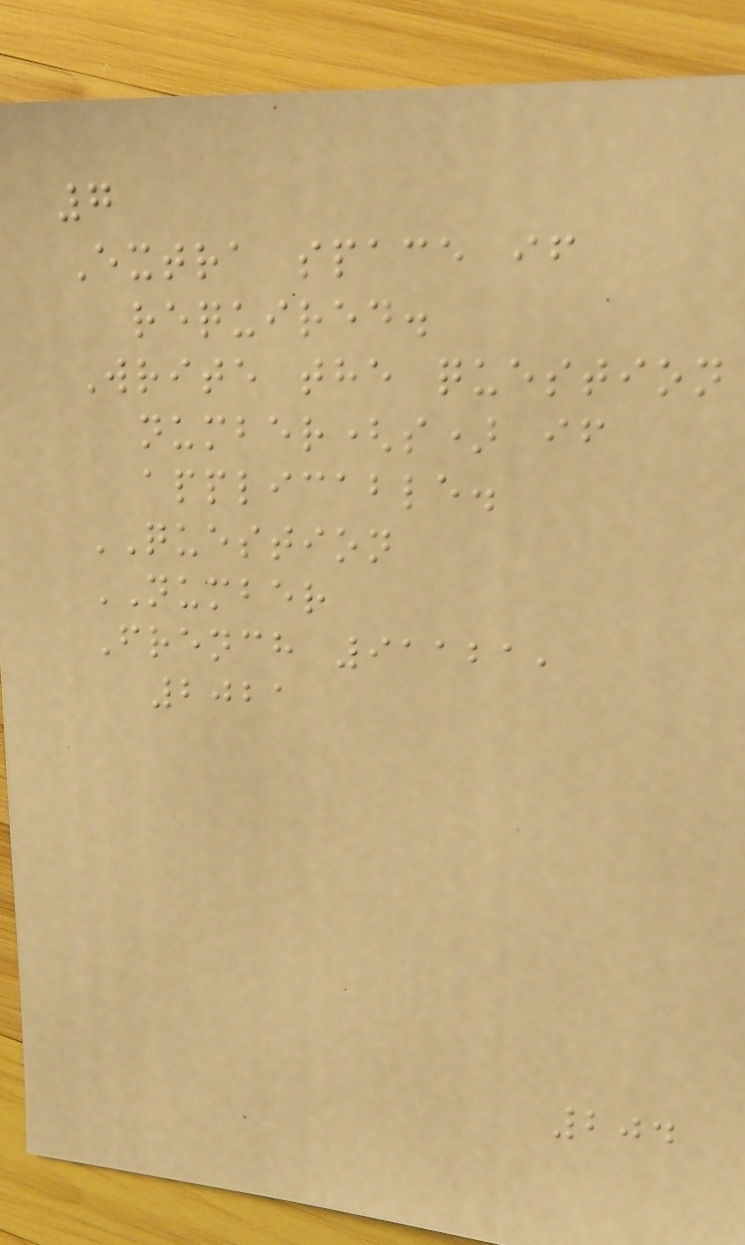7
Extra space if
required.
Write the question
number(s) if
applicable.
QUESTION
NUMBER
French 91121,
2021
204
